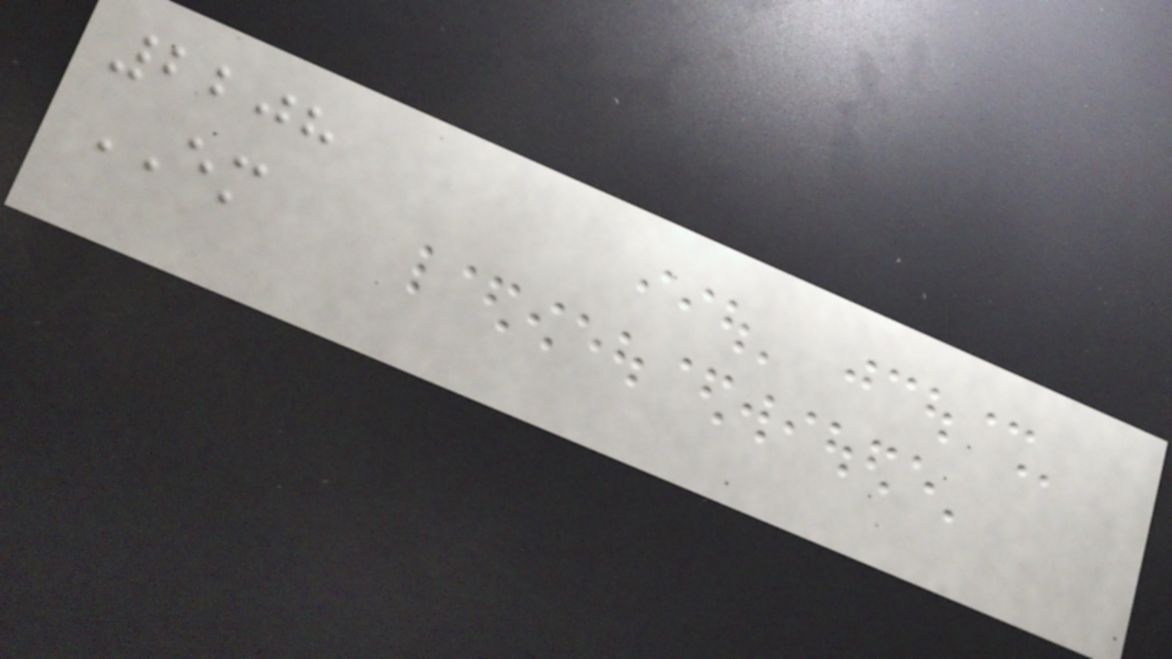2208
EM
